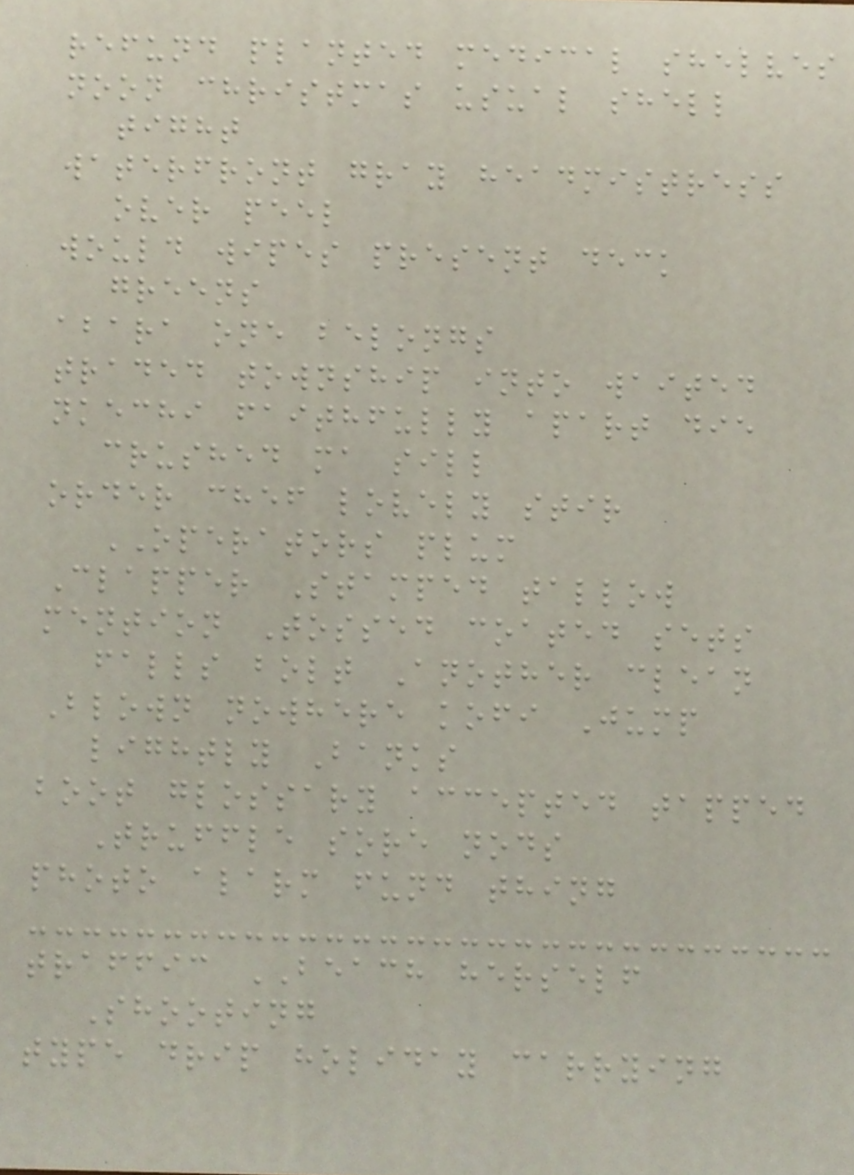refund planted medical shelves
noon christmas usual shell
tight
waterfront gray headmistress
over peel
would wipes present deck
greens
abara one belongs
traded township into waited
nkechi faithfully apart die
crushed ma sill
order chef lovely stir
OPERATORS plum
Clapper Stamped tallow
mention Tossed coated sets
falls bolt Another clean
Blown nowhere kofi Jump
lightly Banks
boot glossary accepted tapped
Truffle sore nods
photo alarm fund thing
traffic BEACH herself
Shooting
type drip holiday carrying
